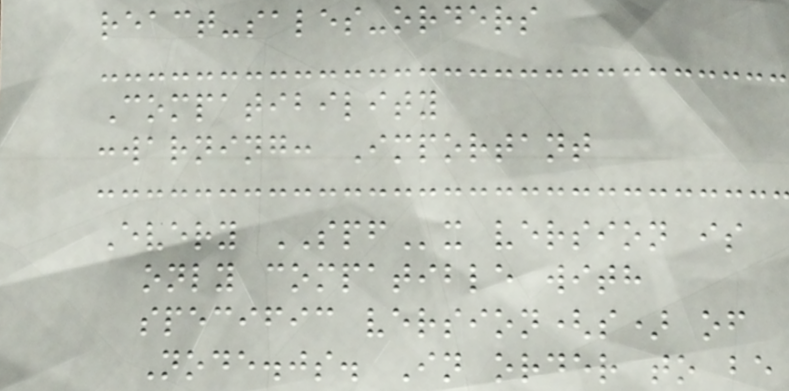react-sales-orders
Compatibility
:warning: Important
Every SPFx version is
only compatible with
specific version(s) of
Node.js. In order to be
